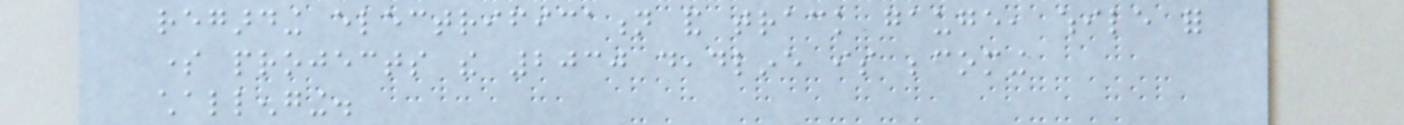regarding electrification and track gauge, while for
some projects the 2030 deadline is becoming
challenging.
